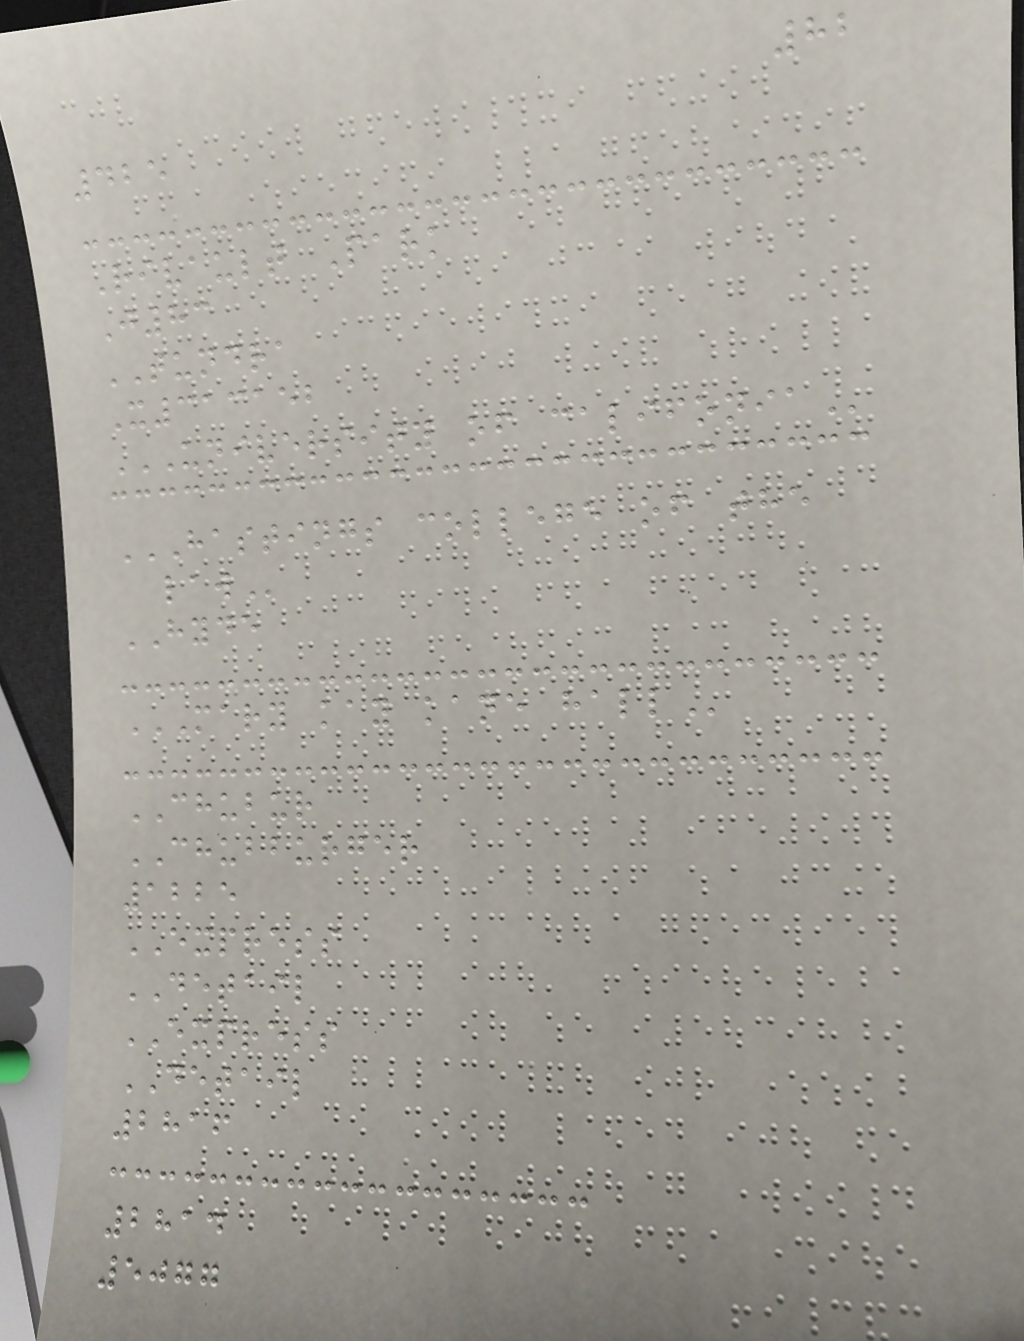82
425
Rivault Park
J83
TUNDRA
X313152
UNIVERSITY OF CALIFONIA
HASTINGS COLLEGE OF THE
LAW
HYDE
MARY KAY KANE HALL
CHUBUR
CHUBBURGER
1225
EXPRESS
DETAIL
EXPRESS
DETAIL
2816
2814
5077
